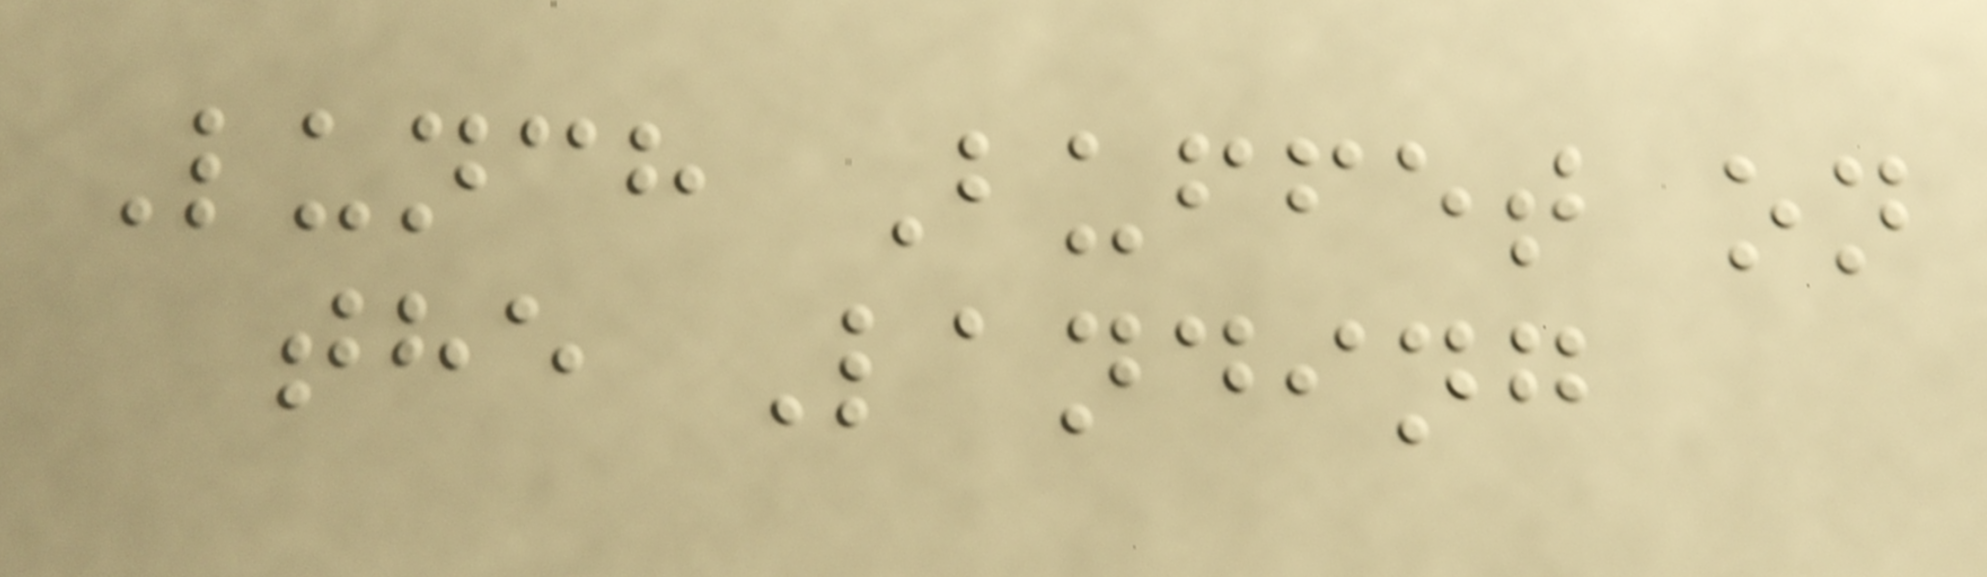Lunch Buffet on
the Landing
